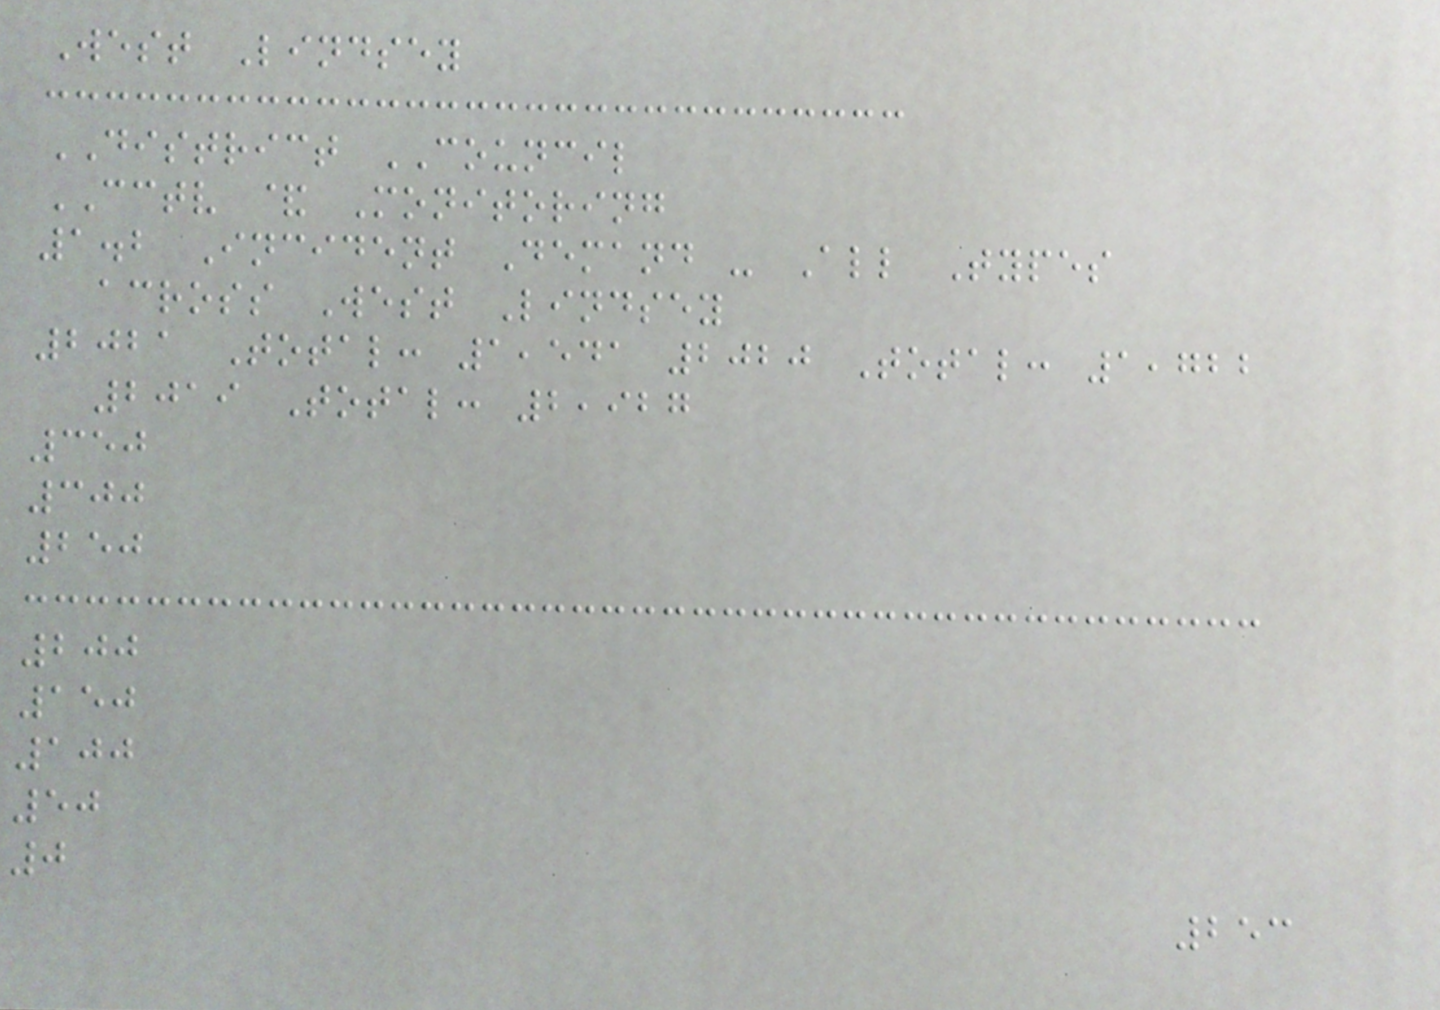West Lindsey
DISTRICT COUNCIL
CCTV & Monitoring
1.2 Incident Demand - All Types
across West Lindsey
2021 Total: 1,541 2020 Total: 1,722
2019 Total: 2,927
350
300
250
200
150
100
50
0
253
